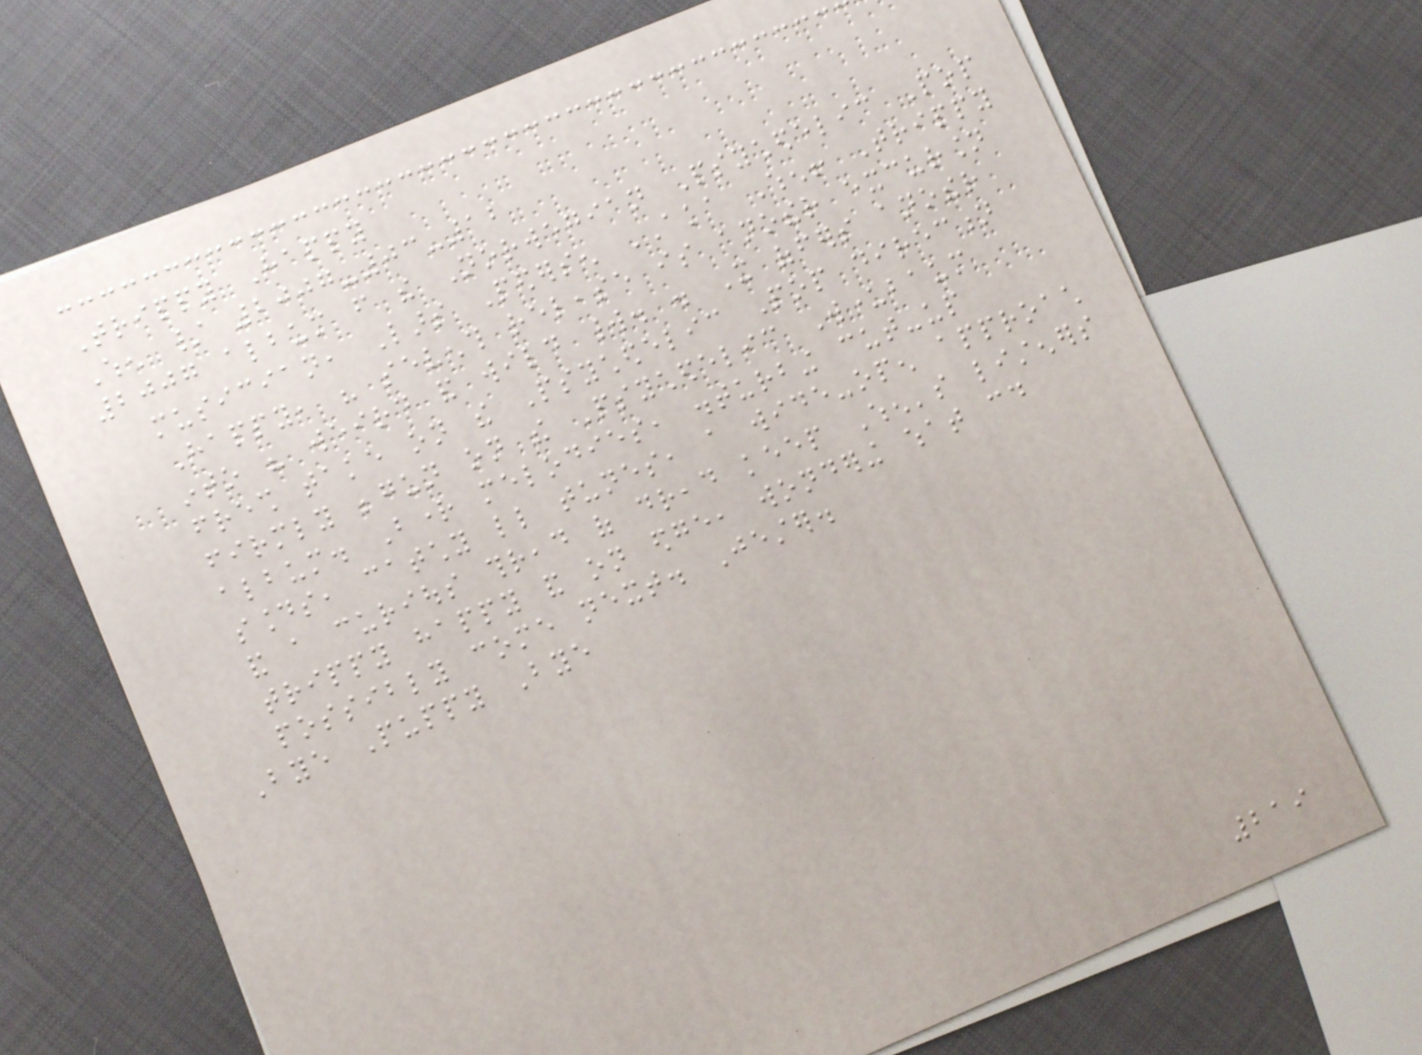Trippy Happy
When / 2007-03-12
2007 album from the Norwegian Psychedelic Pop
musician, Lars Pedersen AKA When! Trippy
Happy, his seventh release is another excursion
into his weird and wild world. . It offers another
fresh take on the Psychedelic Pop direction
firmly begun on the Psychedelic Wunderbaum
album. Bright melodies, disturbing cut-up
sounds, catchy little tunes, a wide-open approach
and a curious thread of dread keep When's listeners
trippy happy and on edge, wondering what could
possibly come next. Jester.
Bye Puppy Bye
219
